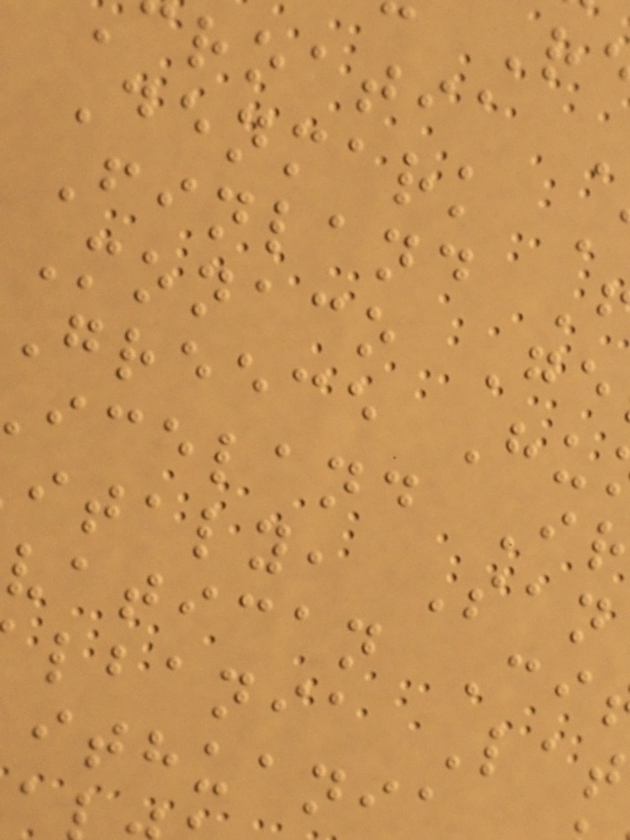roatia
Denmark
Finland
Monaco Ge
Greece Hu
iceland Ir
italy, San
vatican Ci
lbania Lat
